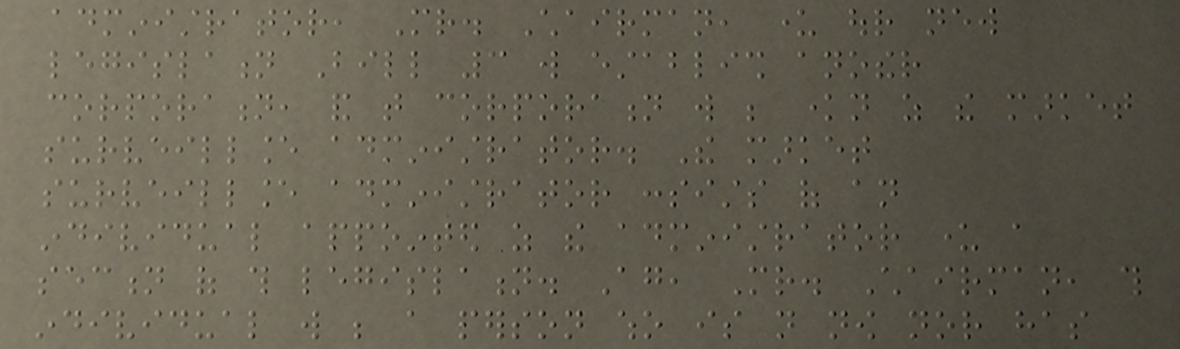administrator, Mr. Chairman, under our new
legislation Bill 3 will establish another
corporation, and that corporation will be known as the market
surveillance administrator. The market
surveillance administrator consists of an
individual appointed as the administrator under a
section of this legislation. Again, Mr. Chairman, this
individual will be a person who is not now nor has
